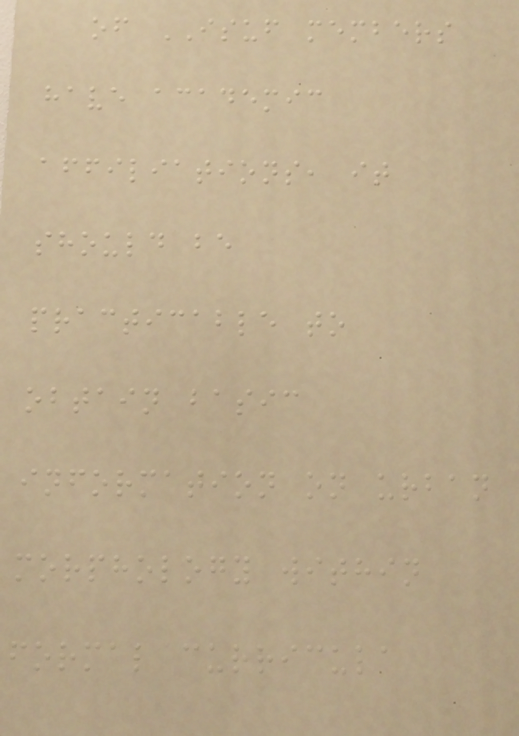of ISUF members
have academic
affiliations, it
should be
practicable to
obtain basic
information on urban
morphology within
formal curricula
